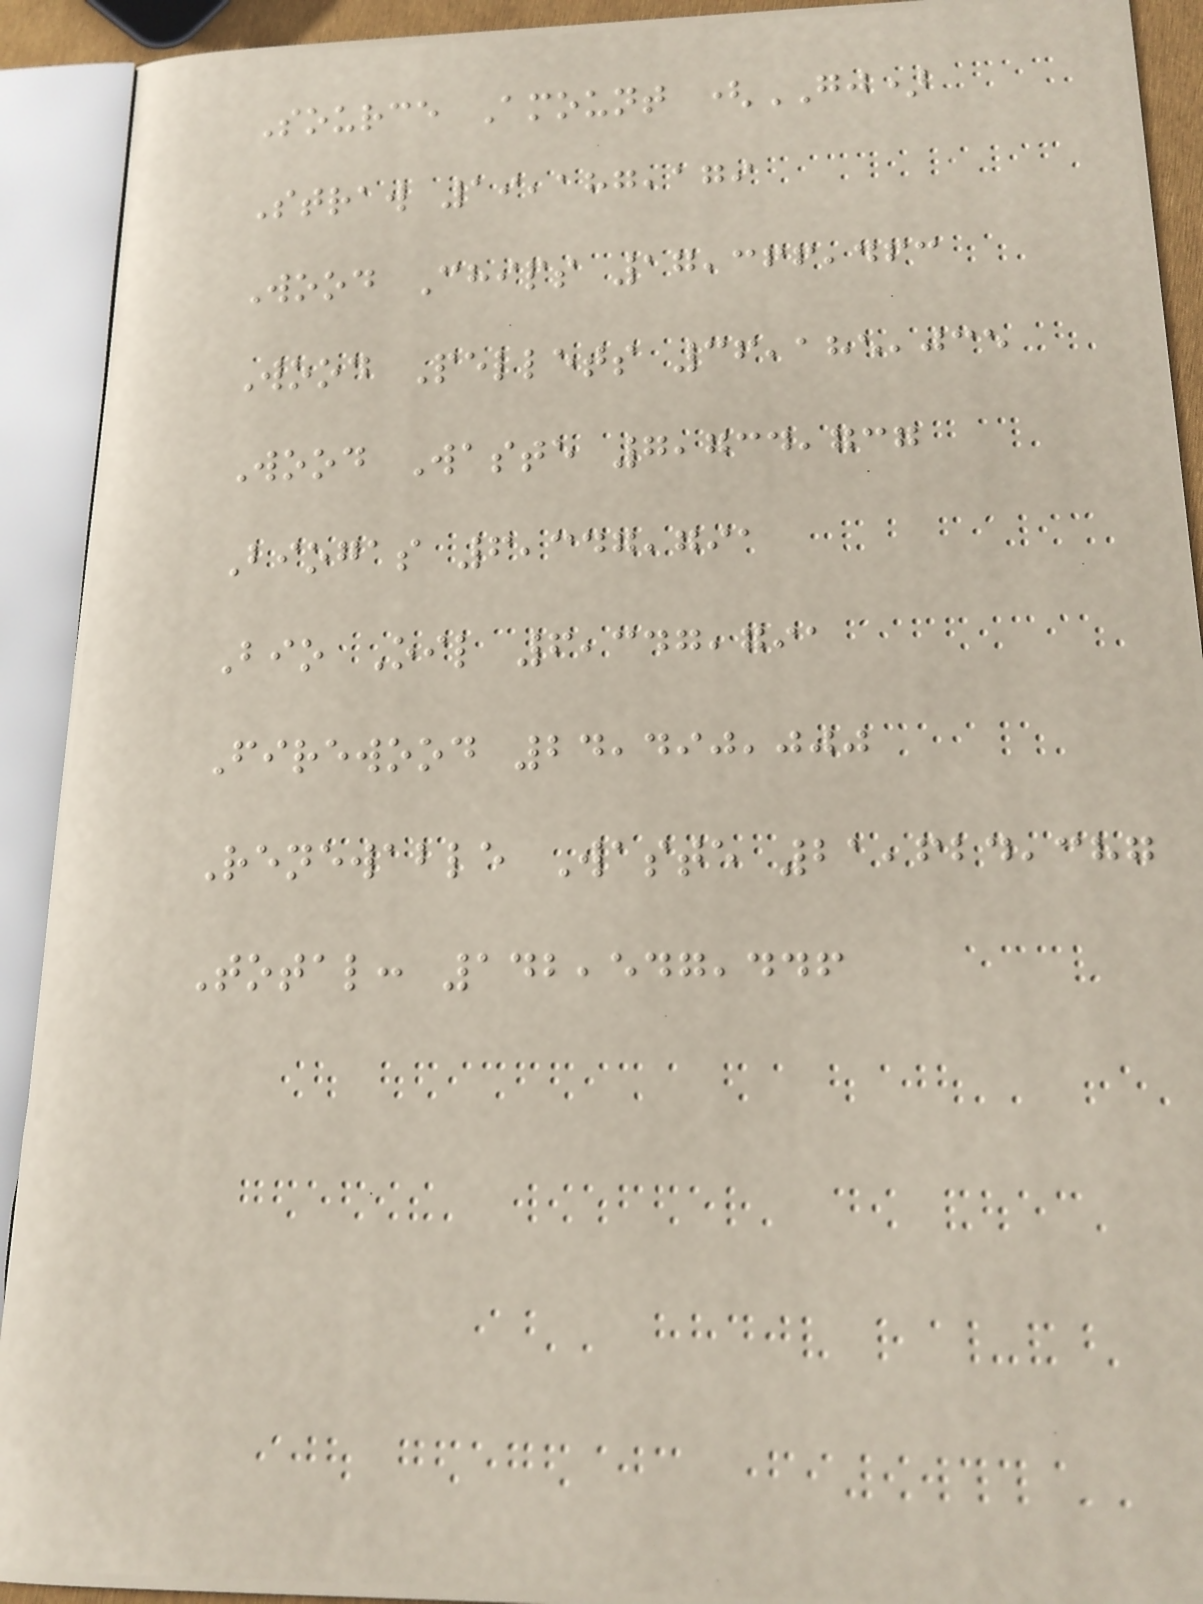Source Amount (GJ)
Straw 19,187,179
Wood Chips 17,366,463
Wood Pellets 36,185,035
Wood Waste 7,734,737
Biogas 6,347,791
Bio Oil 6,347,791
Firewood 24,490,000
Renewable Waste 21,624,387
Total: 142,547,446
